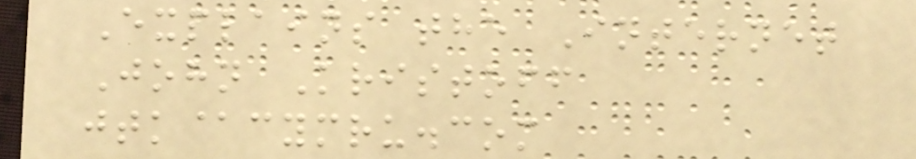Explains the Internet
John Kristoff
jtk@cymru.com
